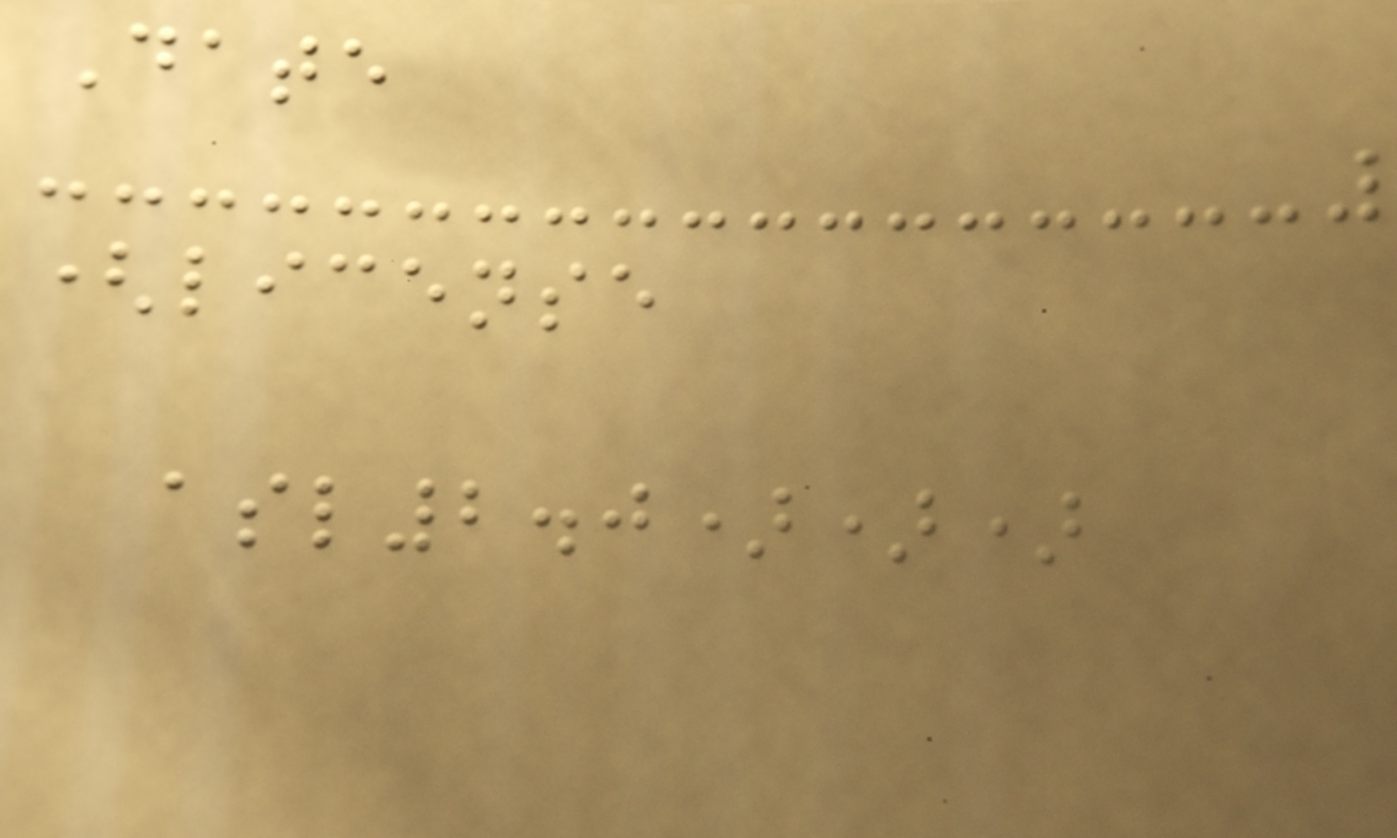Date
(license
asl2.0)))
